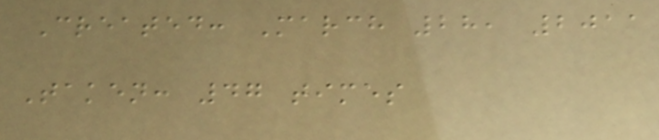Created: March 28, 2011
Taken: 47 times
